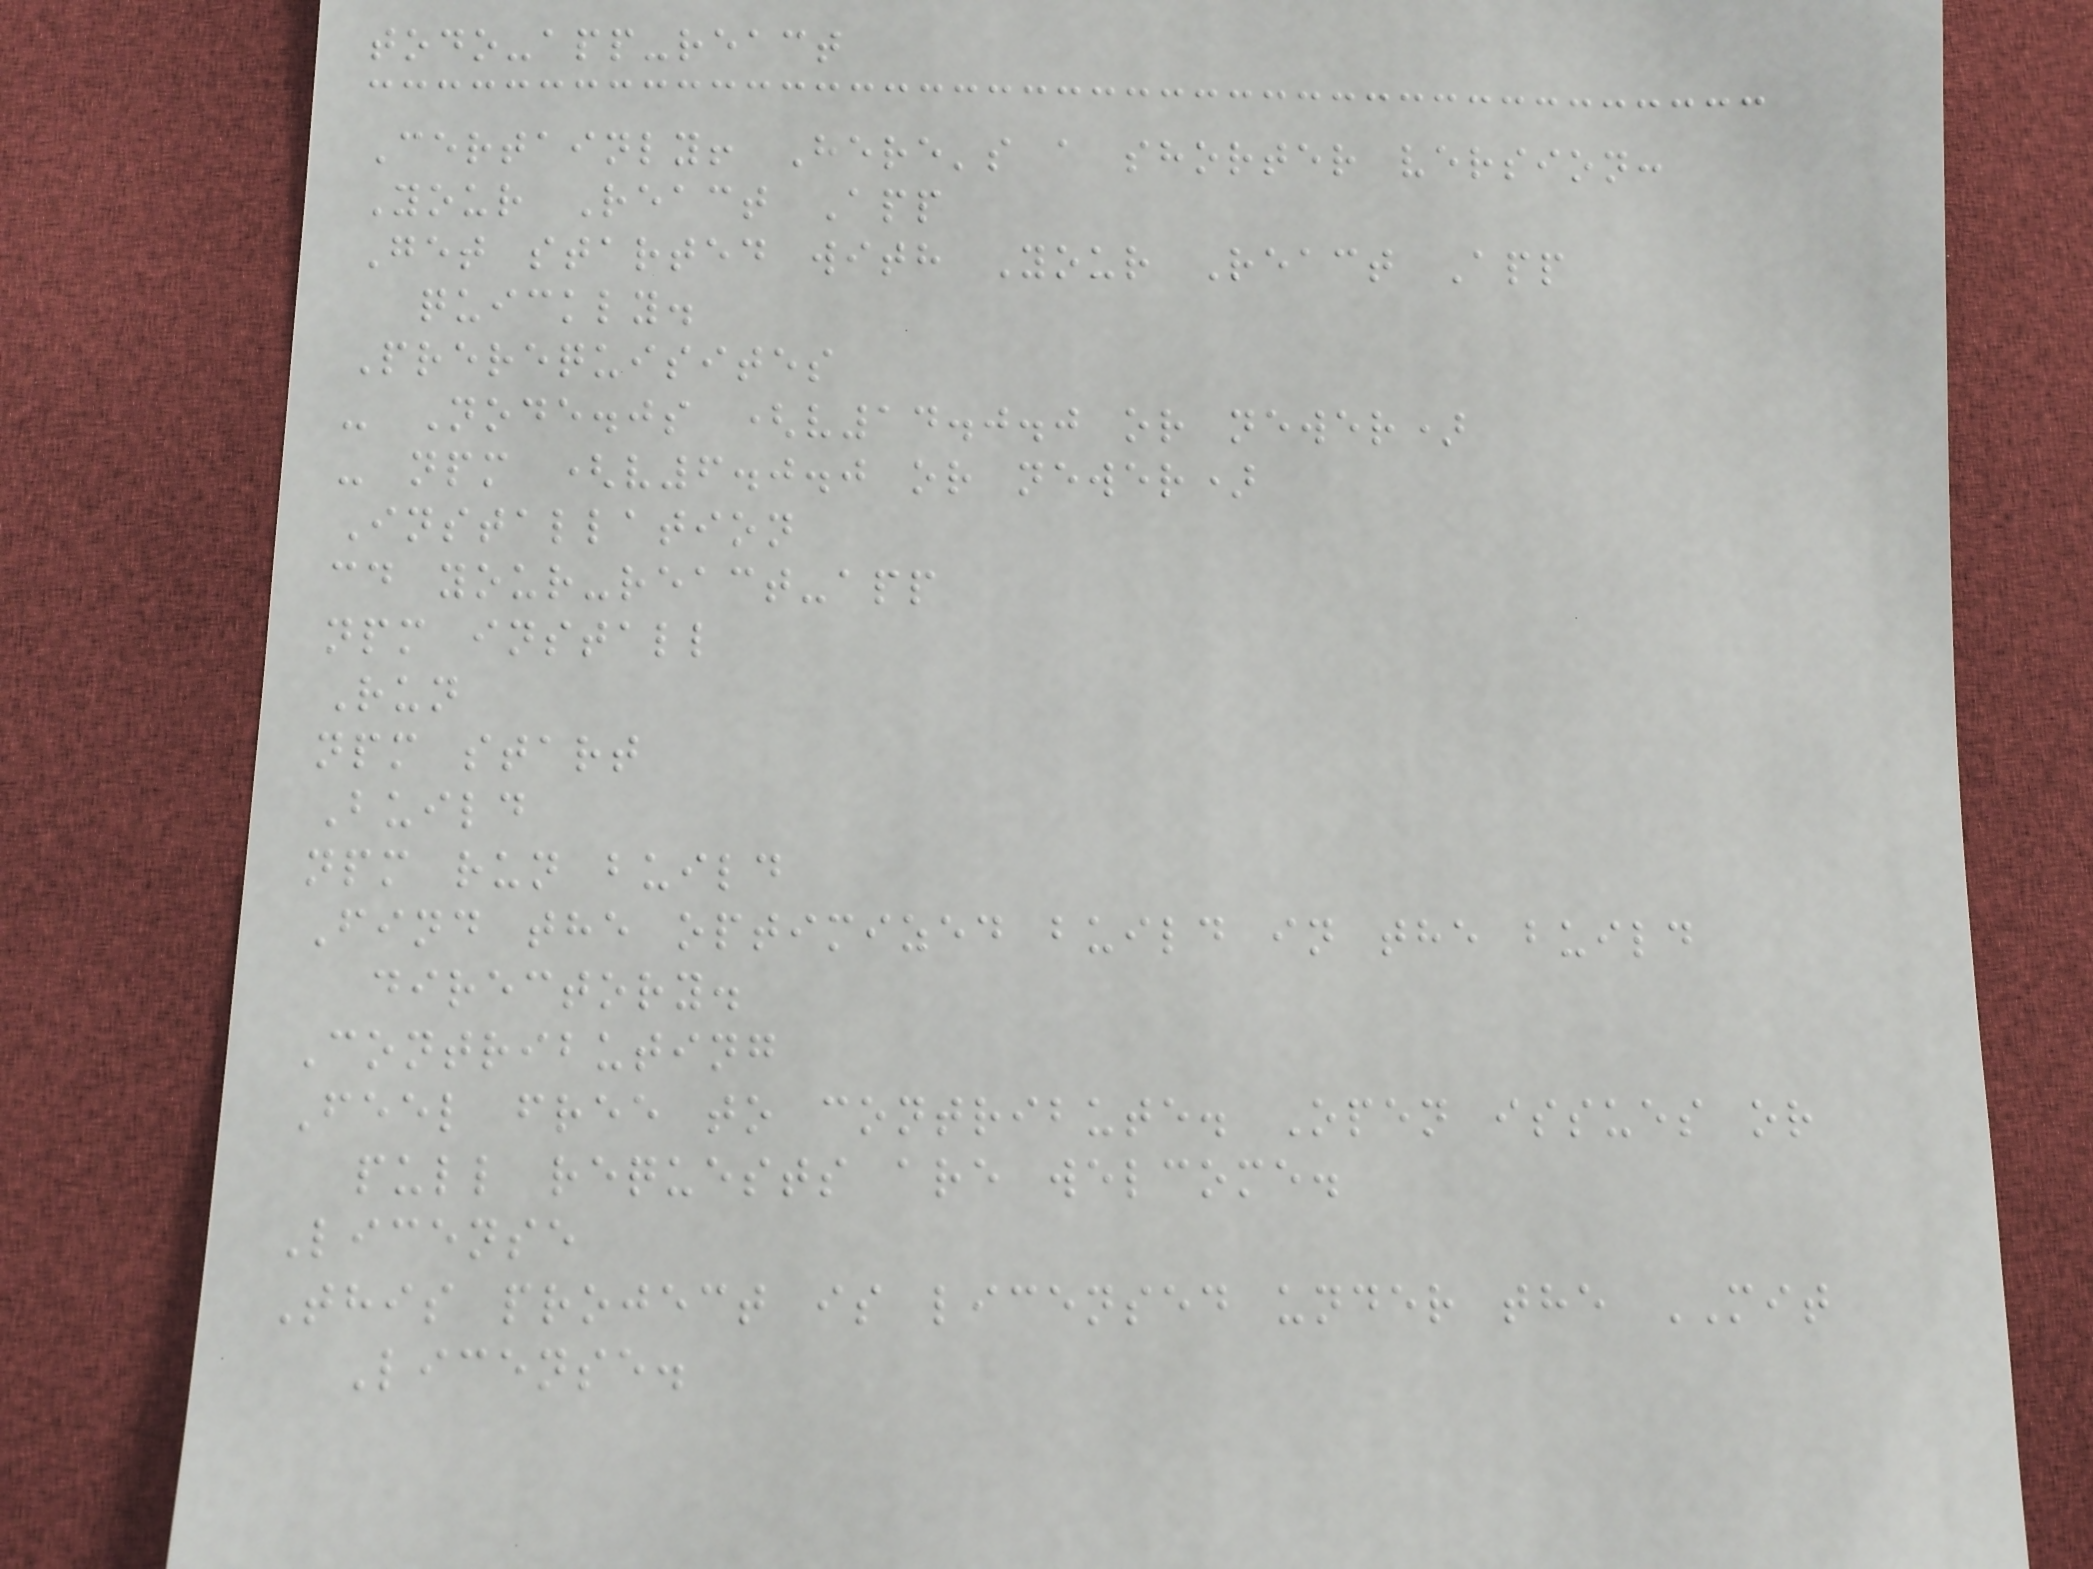todo-app-react
Certainly! Here's a shorter version:
Your React App
Get started with Your React App
quickly.
Prerequisites
- Node.js (v14.0.0 or newer)
- npm (v6.0.0 or newer)
Installation
cd your-react-app
npm install
Run
npm start
Build
npm run build
Find the optimized build in the build
directory.
Contributing
Feel free to contribute. Open issues or
pull requests are welcome.
License
This project is licensed under the MIT
License.
